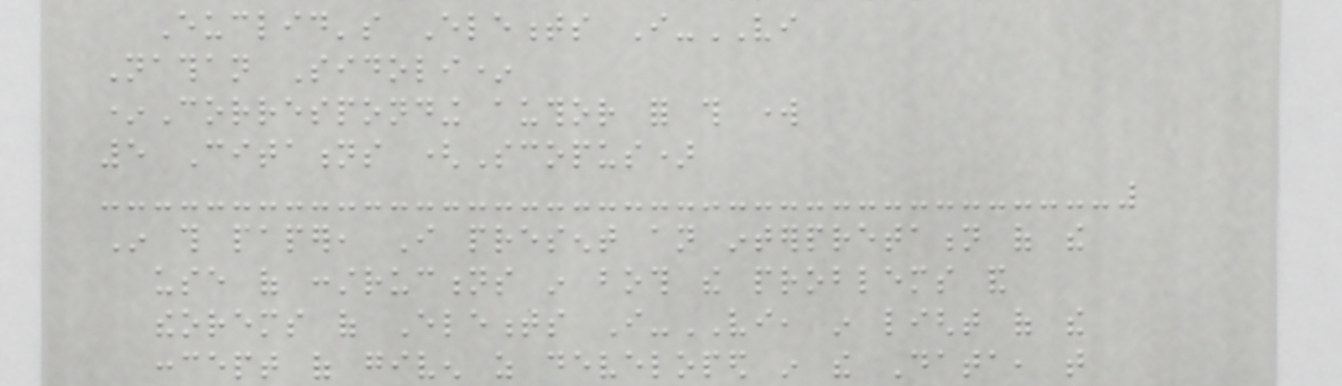Euclid's Elements I-VI
Nathan Sidoli*
*Corresponding author for this work
5 Citations (Scopus)
In this paper, I present an interpretation of the
use of constructions in both the problems and
theorems of Elements I-VI, in light of the
concept of given as developed in the Data, that
